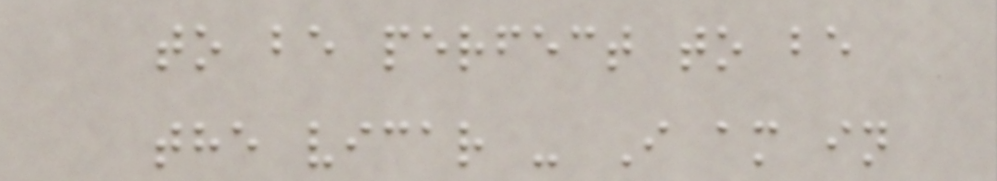to be perfect to be
the vicar - I am in
